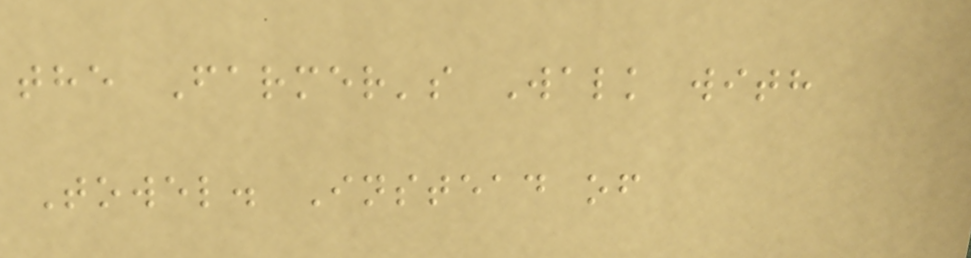the Farmer's Walk with
Towel. Instead of
